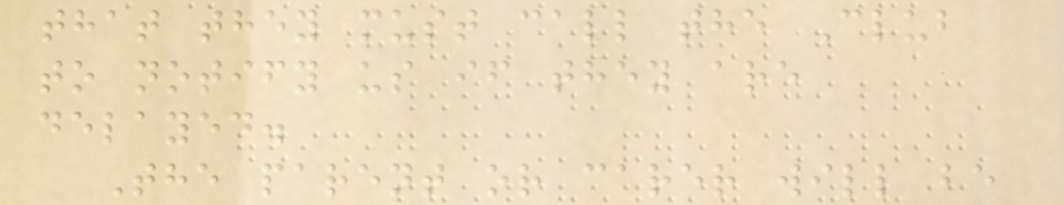that they must call the Club
to notify us if they are
delayed.
The parent or carer will be
